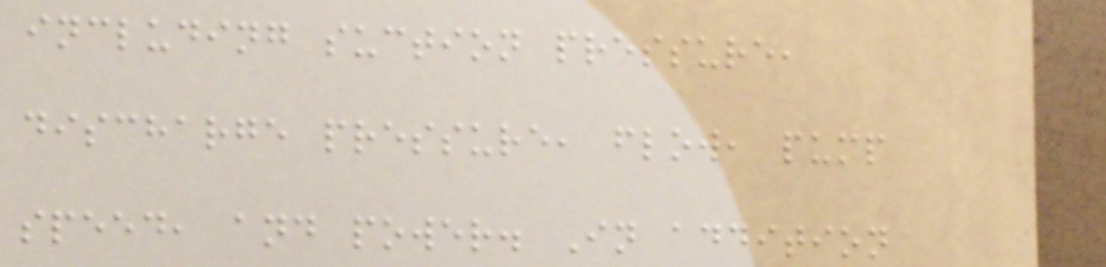including suction pressure,
discharge pressure, flow, pump
speed, and power. In addition
